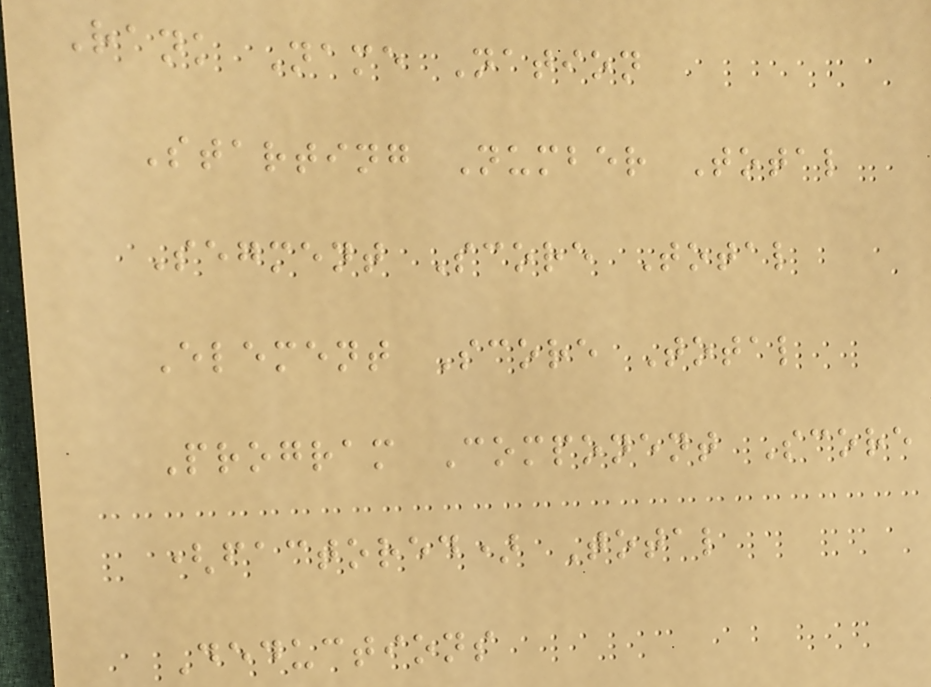Rank Name Nation
Starting Number Total
Segment Score Total
Element Score Total
Program Component Score
(factored) Total
Deductions
